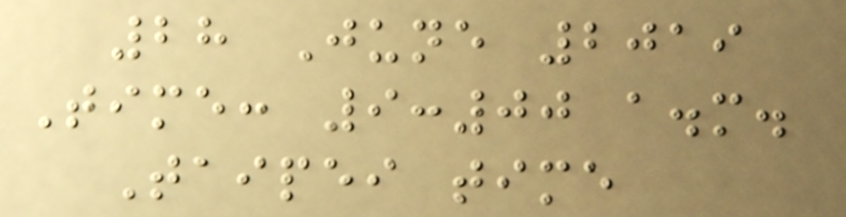28 June 2019
Time: 9:00 a.m.
Taipei time
